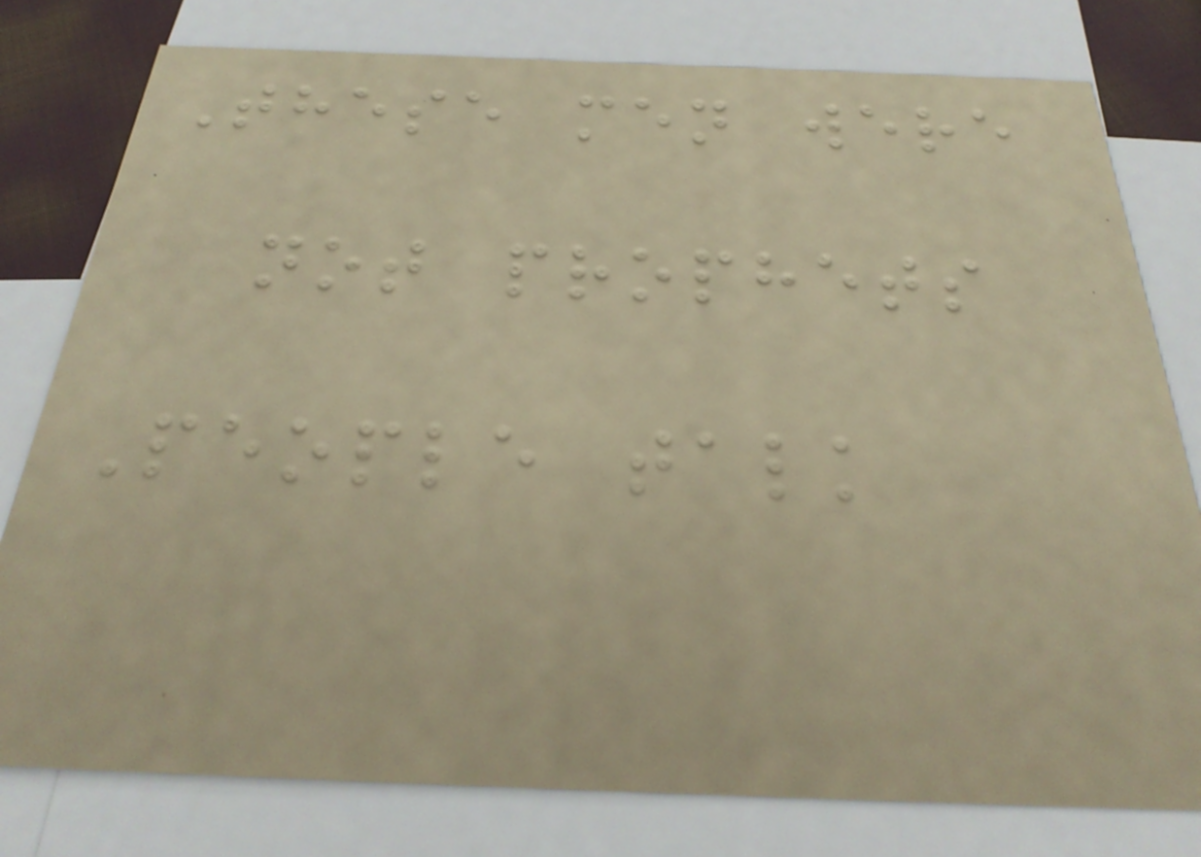These men were
not prophets
People talk
